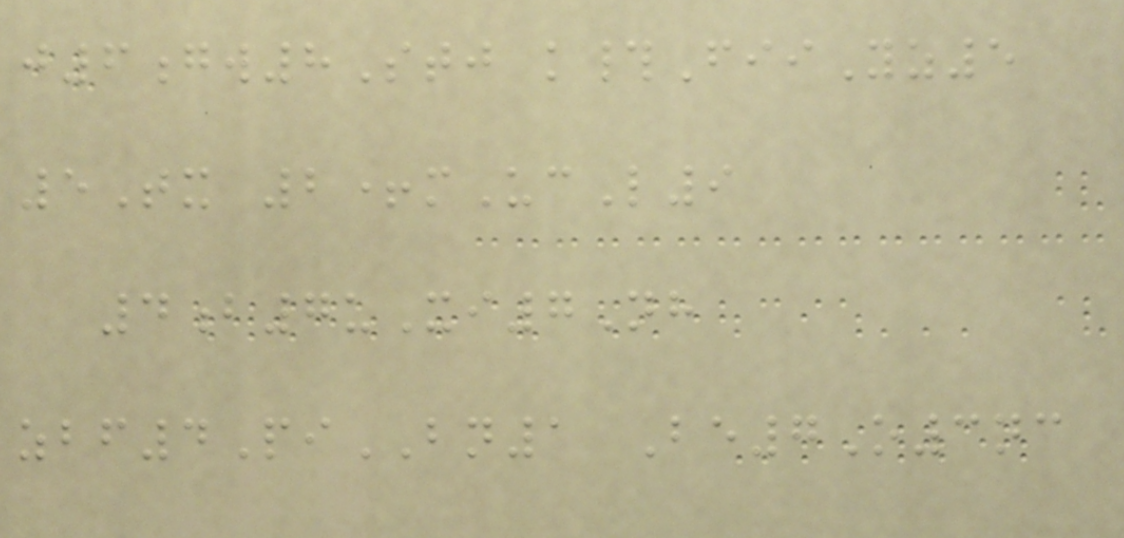j6gw8Stj k#FiiYz5
5Tx 2+mUcL9
4b7uXi7Nh
zbf4PiBN1 Be7O3nc
